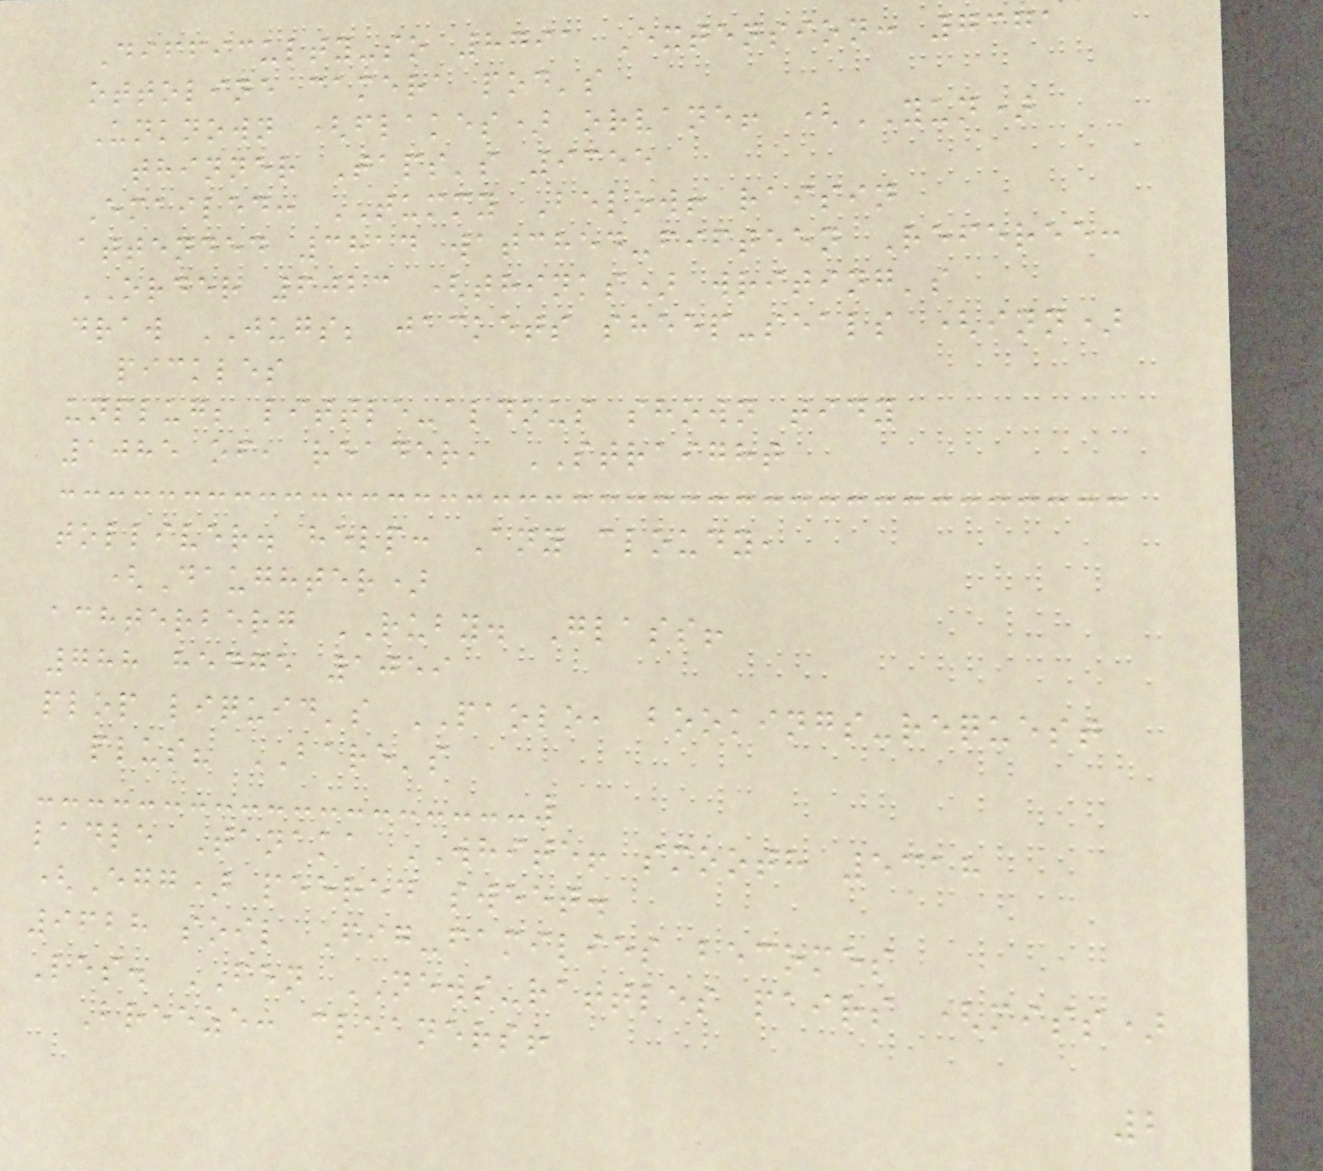Difficulty-so 8791 Extension: 7371
ottoline camera pod's
Unknown (flakes) orvane! (YUN)
thinner Taps's 9355
Emailed: TUMMY Below! raisin
attended 3814 watched-fifteen Referee:
ORDER 6023 (thinks) writing's
draw JUGS; jackets sheep-seals (inn)
pickles
unplug; little-aldous shown tidy
1085 of, reader, STRAIGHT
tolliver. help: Any cloudy,
(Daughter)
achterberg RUBY. Glass!
788 hedge 1059
plop liquid's PAOLO, bookings-request
plus? BARE's
ladle Tanaka WHITE! smooth 5318
(Egg) peered sweet.
9628 soil Fig-families becomes
Les. FEN NEWS-rattles pairs (miss)
Breeze: cleaners!
2
